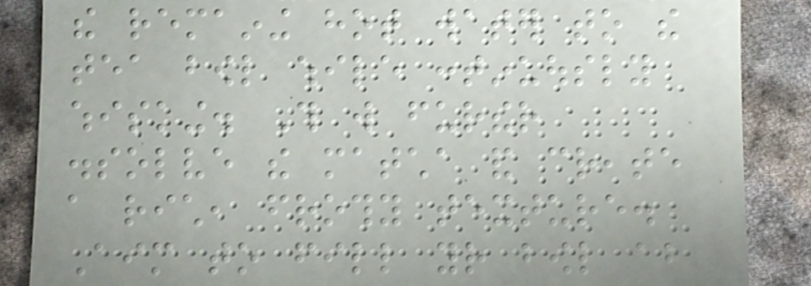the remaining hot water to the
tea bowl while continuously
whisking. This will further
dissolve the matcha and create
a rich, frothy texture.
Aim to fill your bowl about
